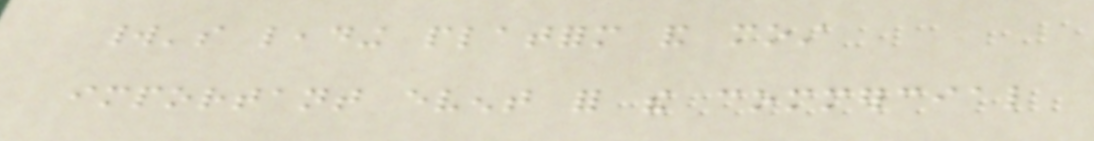world's leading platform and most
important event for the commercial
